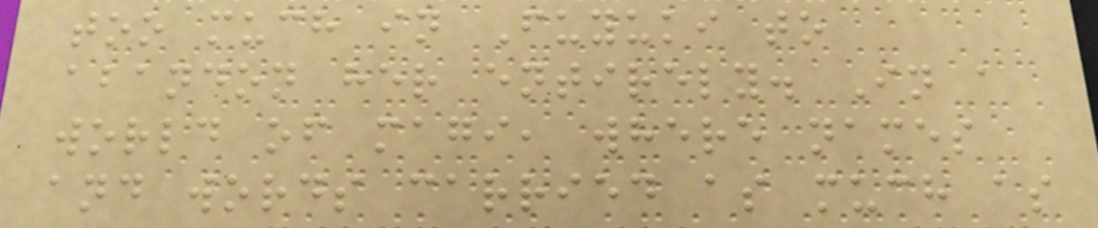too much in Fuyuki to
abandon her entirely. In a
world of magi, where names
and words carried as much as
